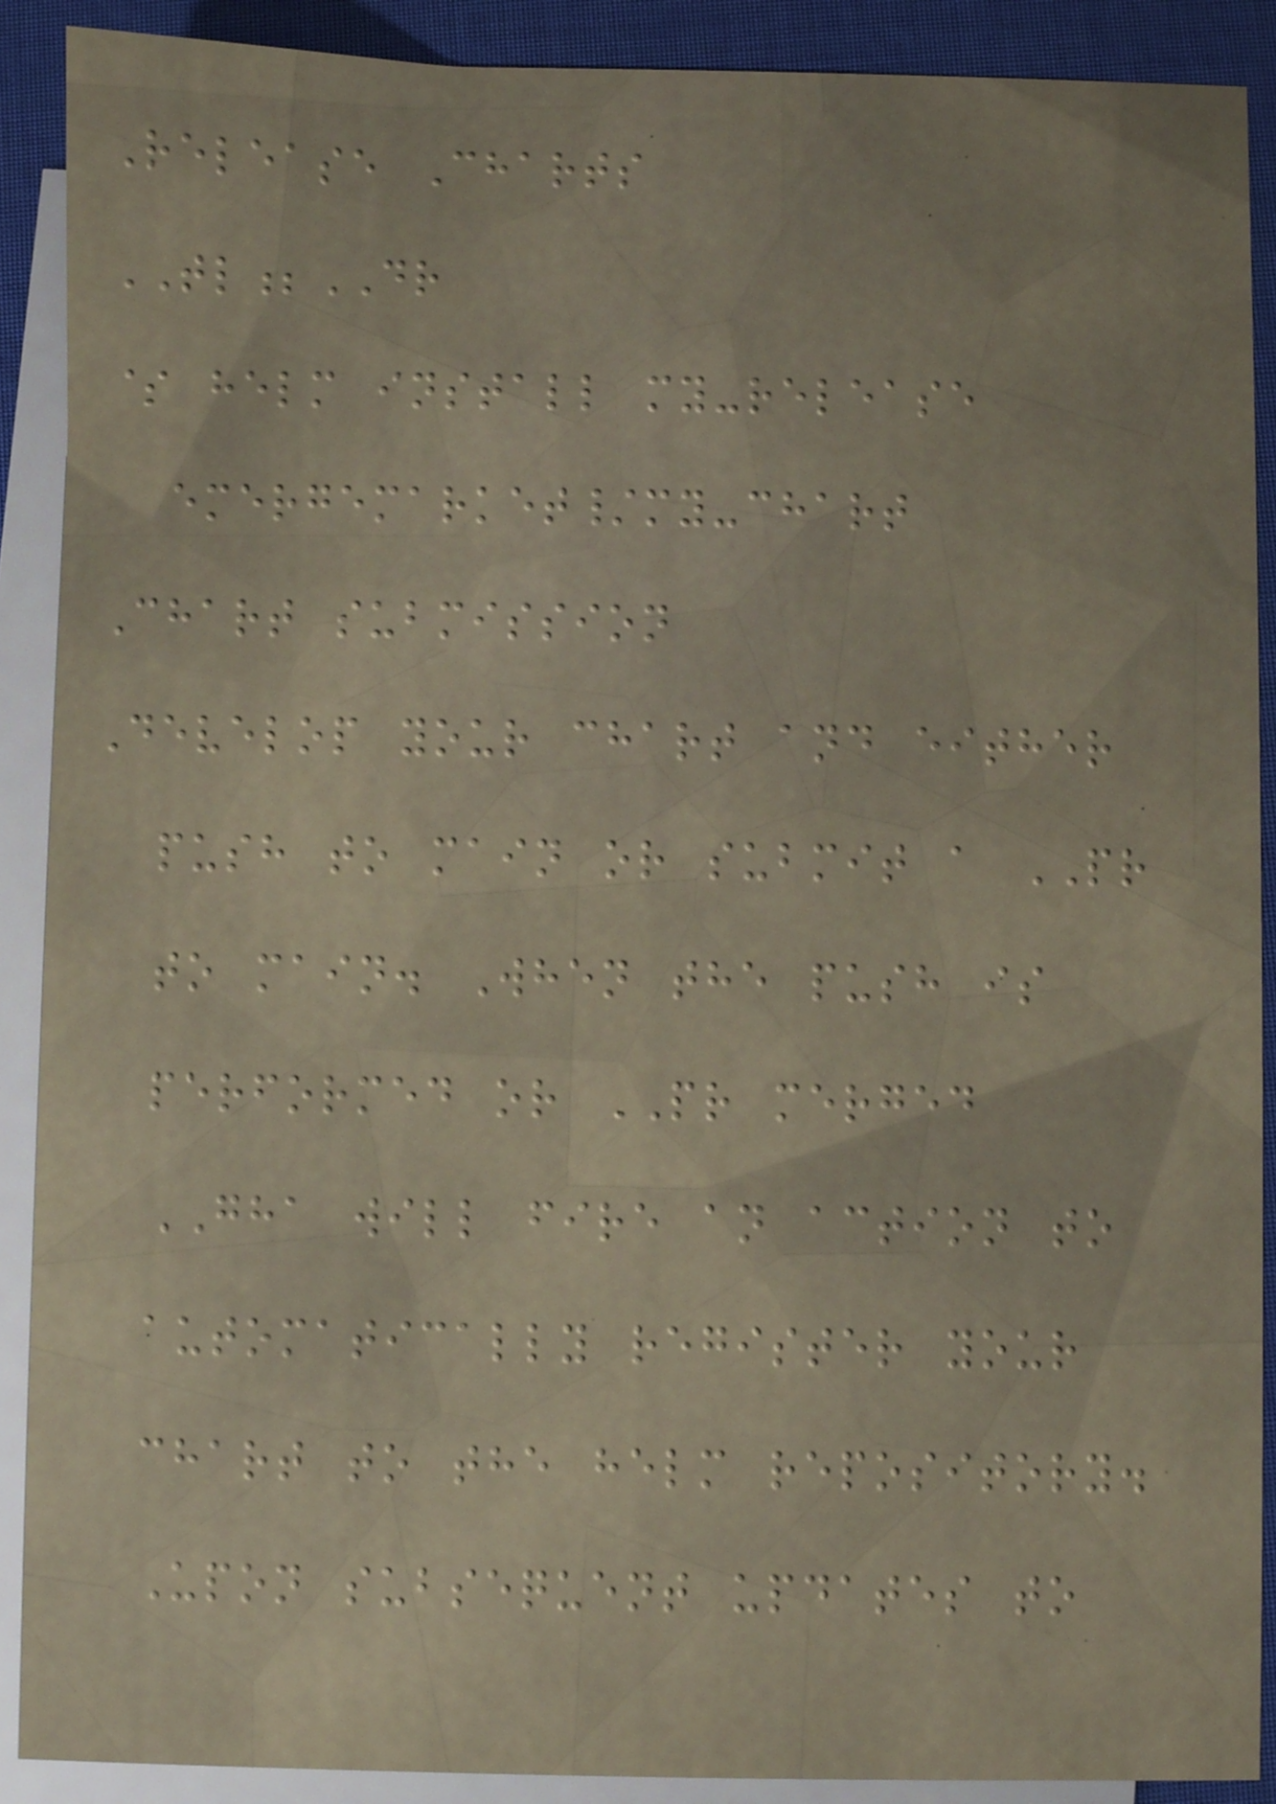Release Charts
TL;DR
$ helm install my-release
emergemarket/my-chart
Chart submission
Develop your chart and either
push to main or submit a PR
to main. When the push is
performed or PR merged
GHA will fire an action to
automatically register your
chart to the helm repository.
Upon subsequent updates to
